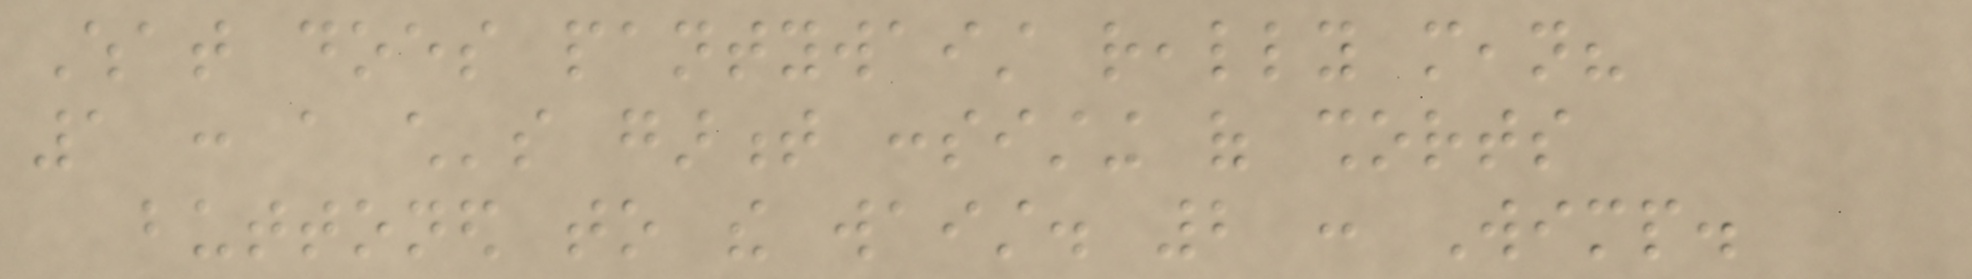What does pantywaist really mean?
1 : a child's garment consisting of shorts
buttoned to the waist. 2 : Wimp.
